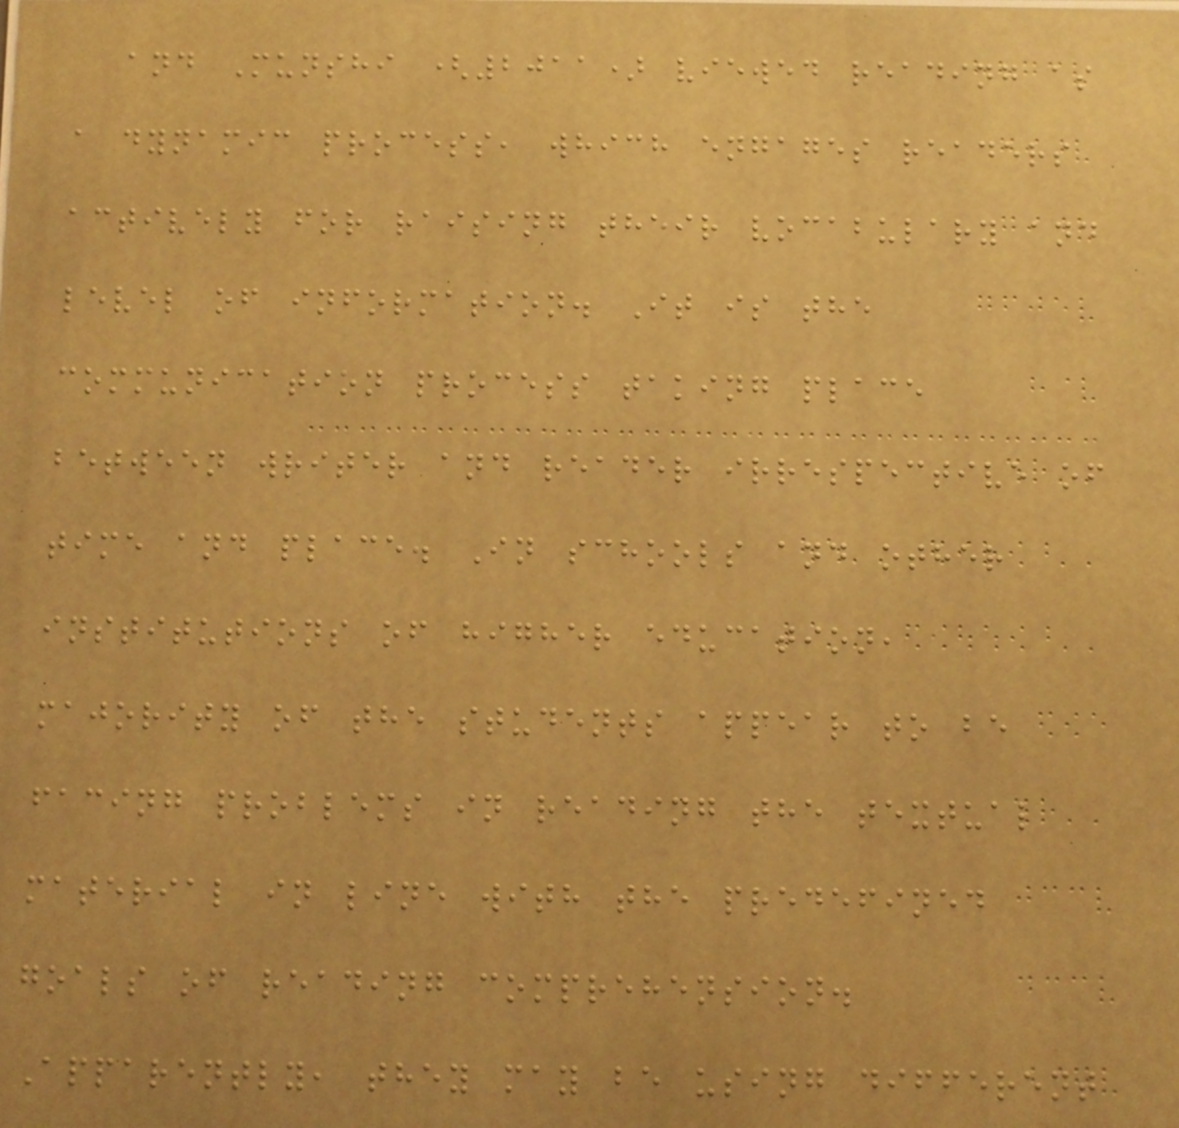and Munshi (2011) viewed reading as
a dynamic process, which engages readers
actively for raising their vocabulary and
level of information. It is the
communication process taking place
between writer and reader irrespective of
time and place. In schools and other
institutions of higher education,
majority of the students appear to be
facing problems in reading the textual
material in line with the predefined
goals of reading comprehension.
Apparently, they may be using different
